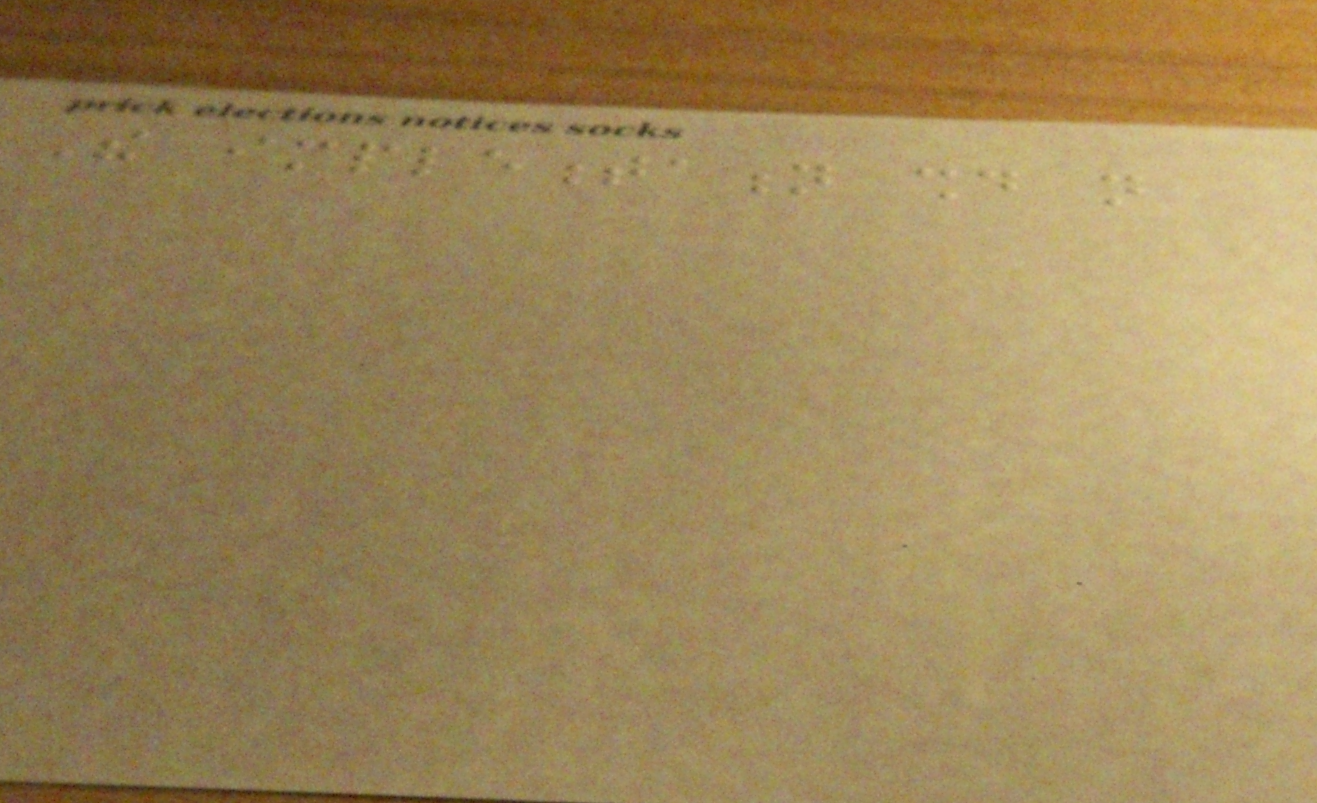The implementation should not
